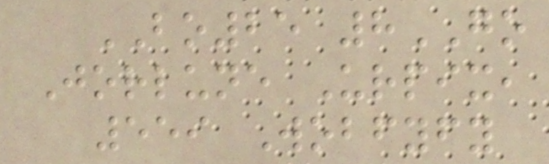BO25 8GO
Jorlune Urpix,
559 Wobfyfy
